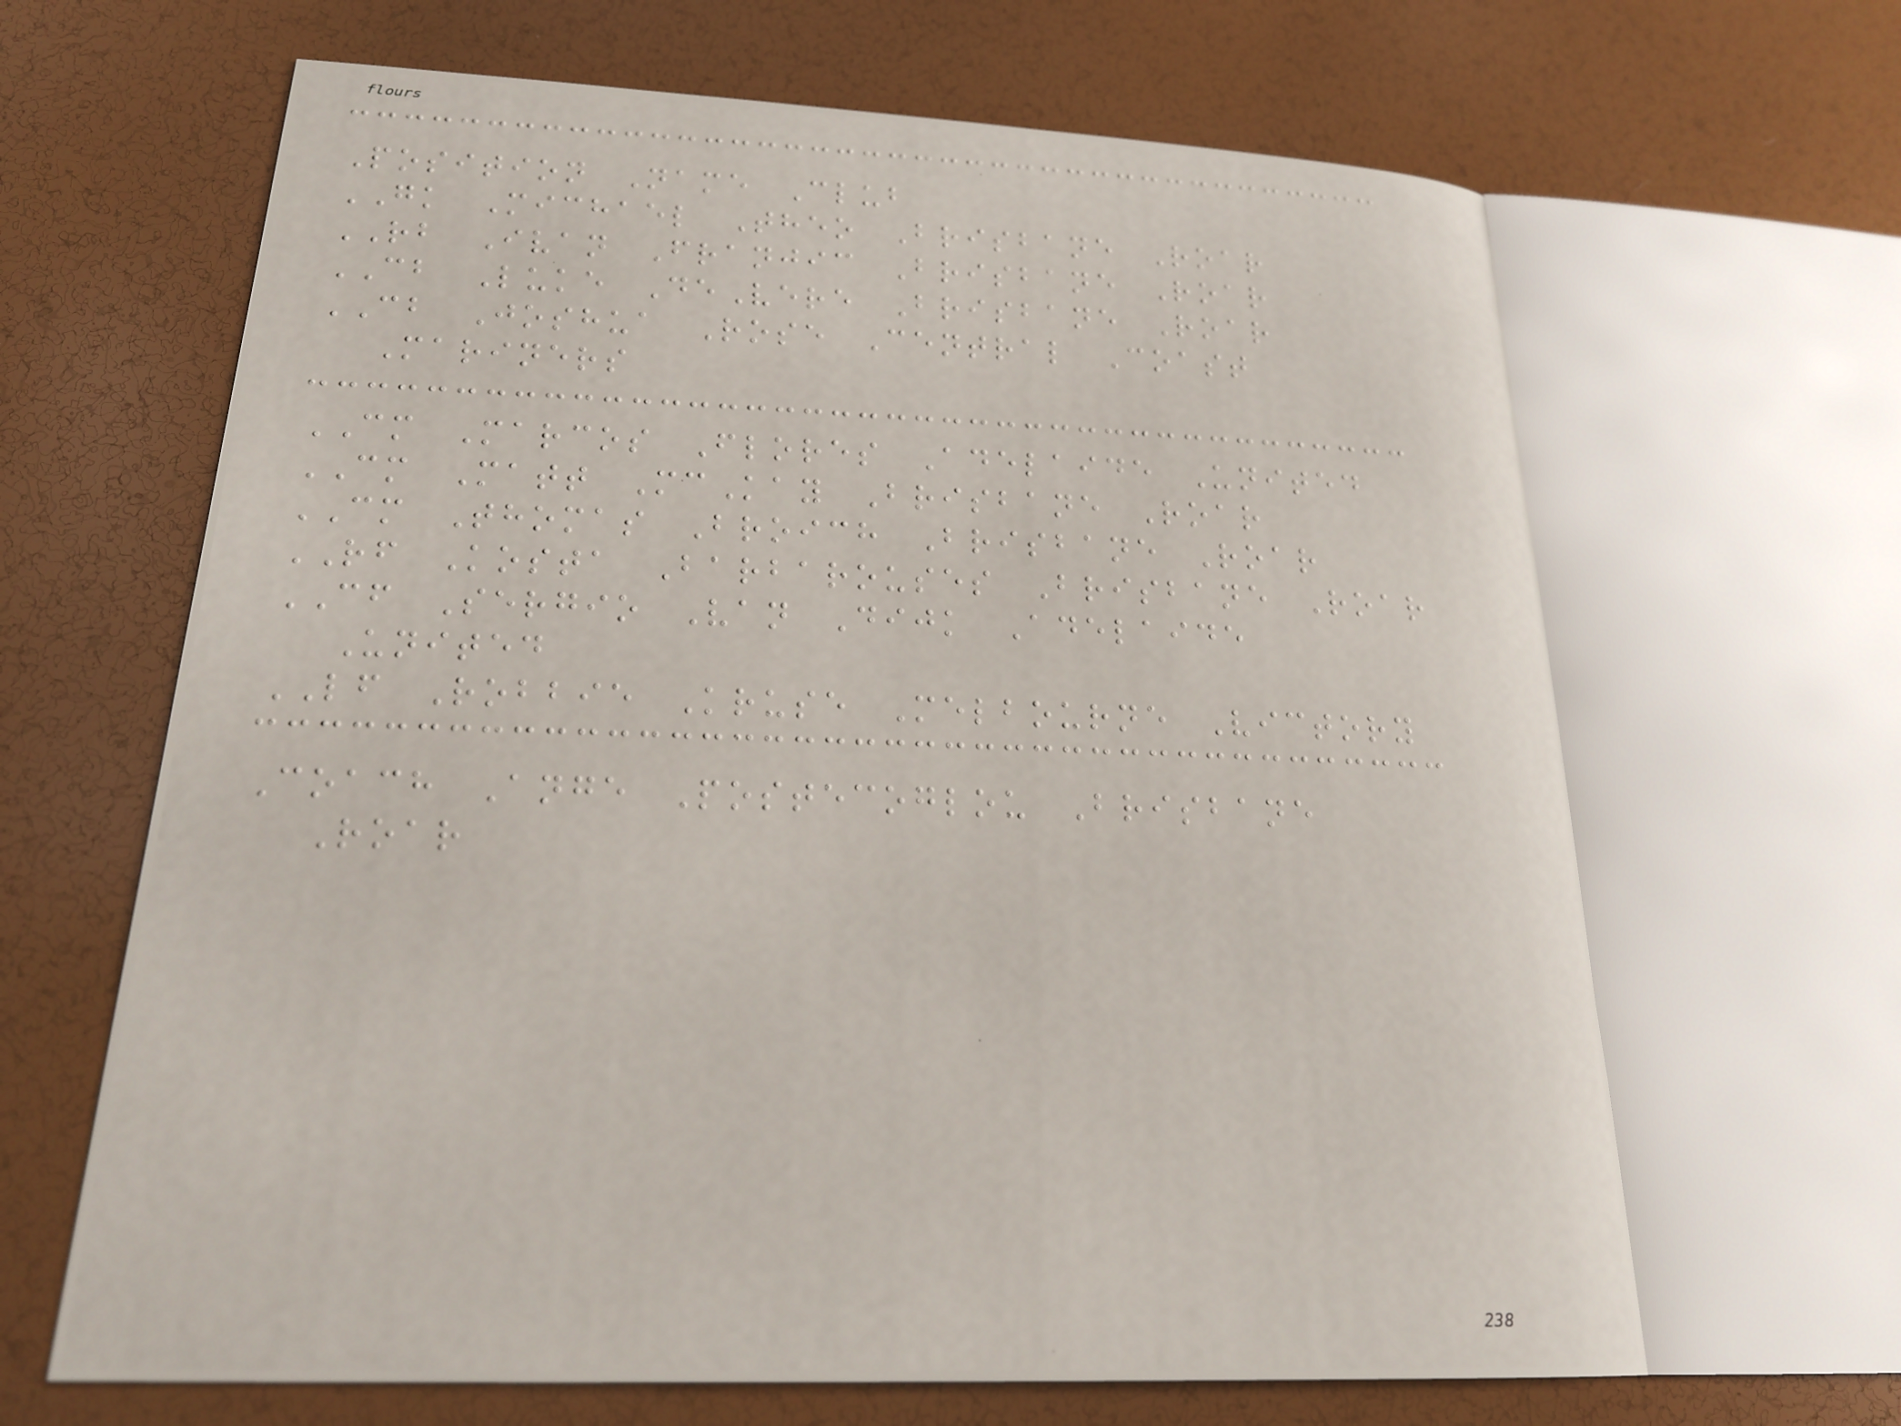Position Name Club
GK Michael Theo Brisbane Roar
RB Ivan Franjic Brisbane Roar
CB Luke DeVere Brisbane Roar
CB Joshua Rose Central Coast
Mariners
CM Marcos Flores Adelaide United
CM Matt McKay Brisbane Roar
CM Thomas Broich Brisbane Roar
RF Kosta Barbarouses Brisbane Roar
CF Sergio Van Dijk Adelaide
United
LF Robbie Kruse Melbourne Victory
Coach Ange Postecoglou Brisbane
Roar
